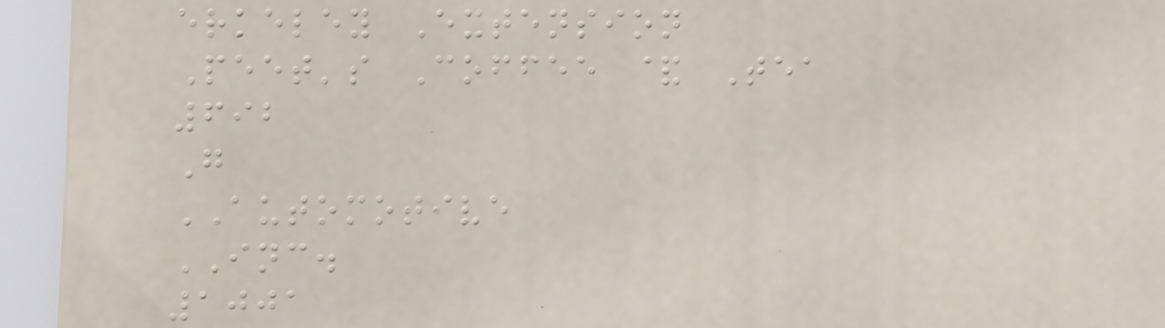erkeley Extension
Peet's Coffee & Tea
692
G
AUTOMOTIVE
INC.
1001
